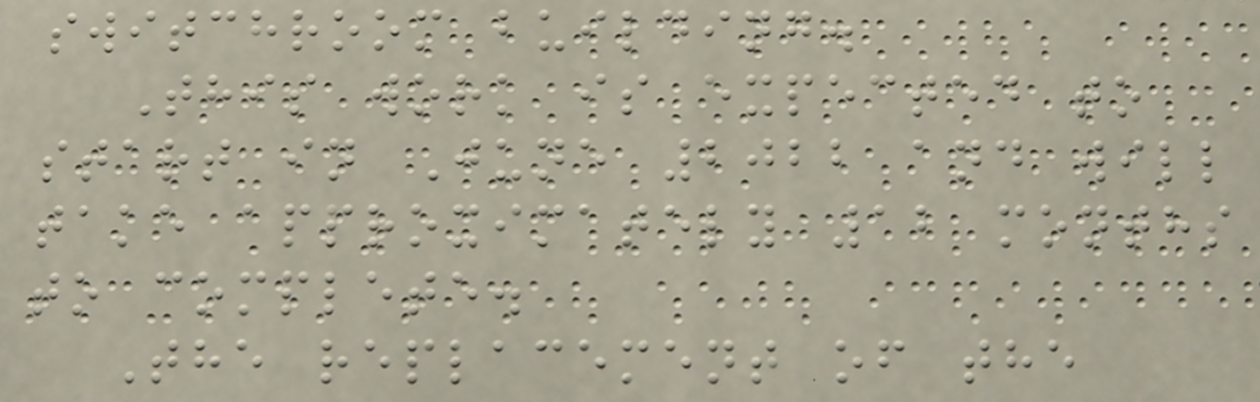switchroom building.
This work is expected to
start in June 2022 and will
take approximately 12 months
to complete.
The replacement of the
